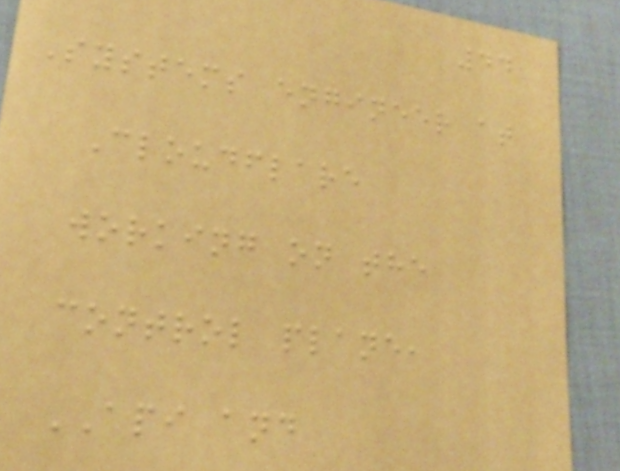44
Systems engineer at
Cloudflare
working on the
control plane,
API and
